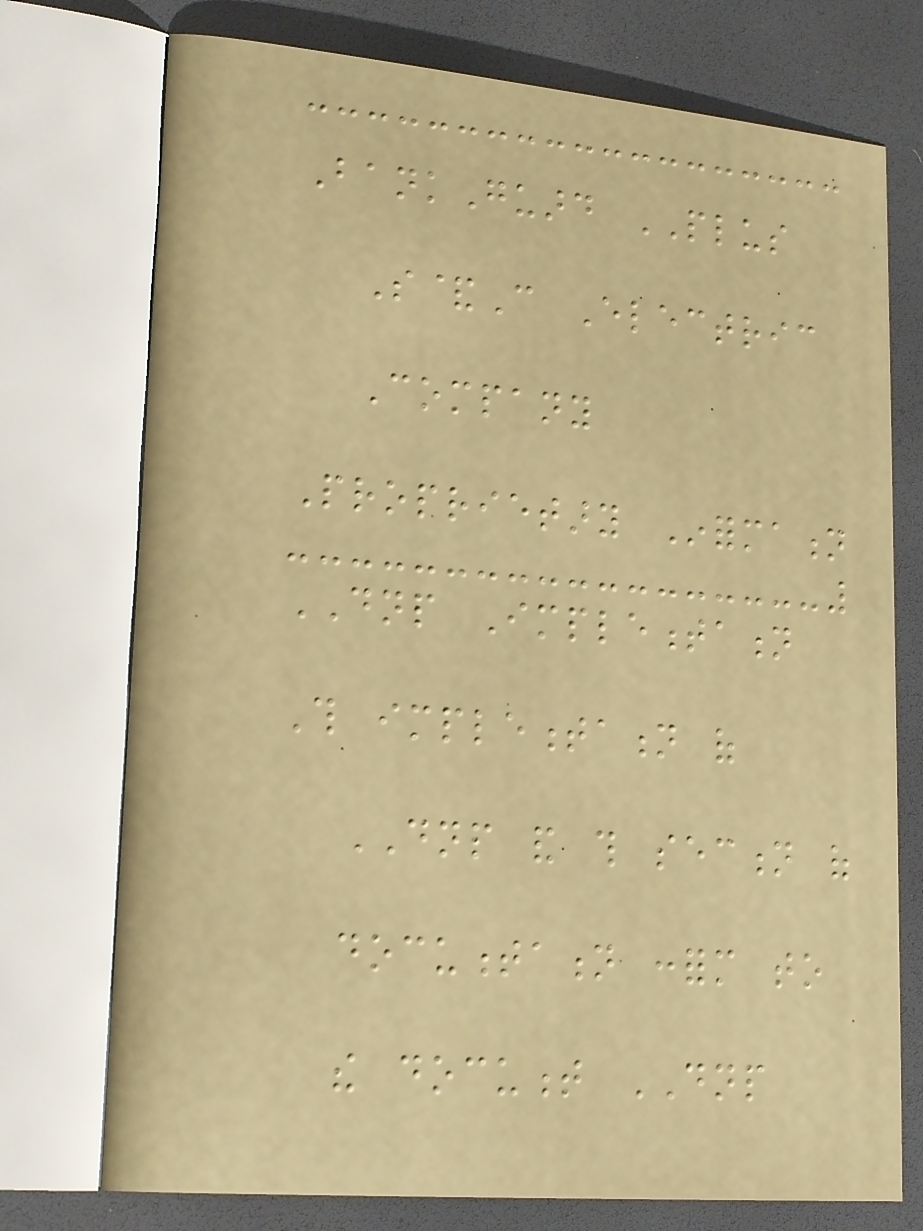BankGuard PLUS
S&C Electric
Company
Proprietary Information
DNP Implementation
This implementation of
DNP and this section of
documentation conform to
the document DNP
